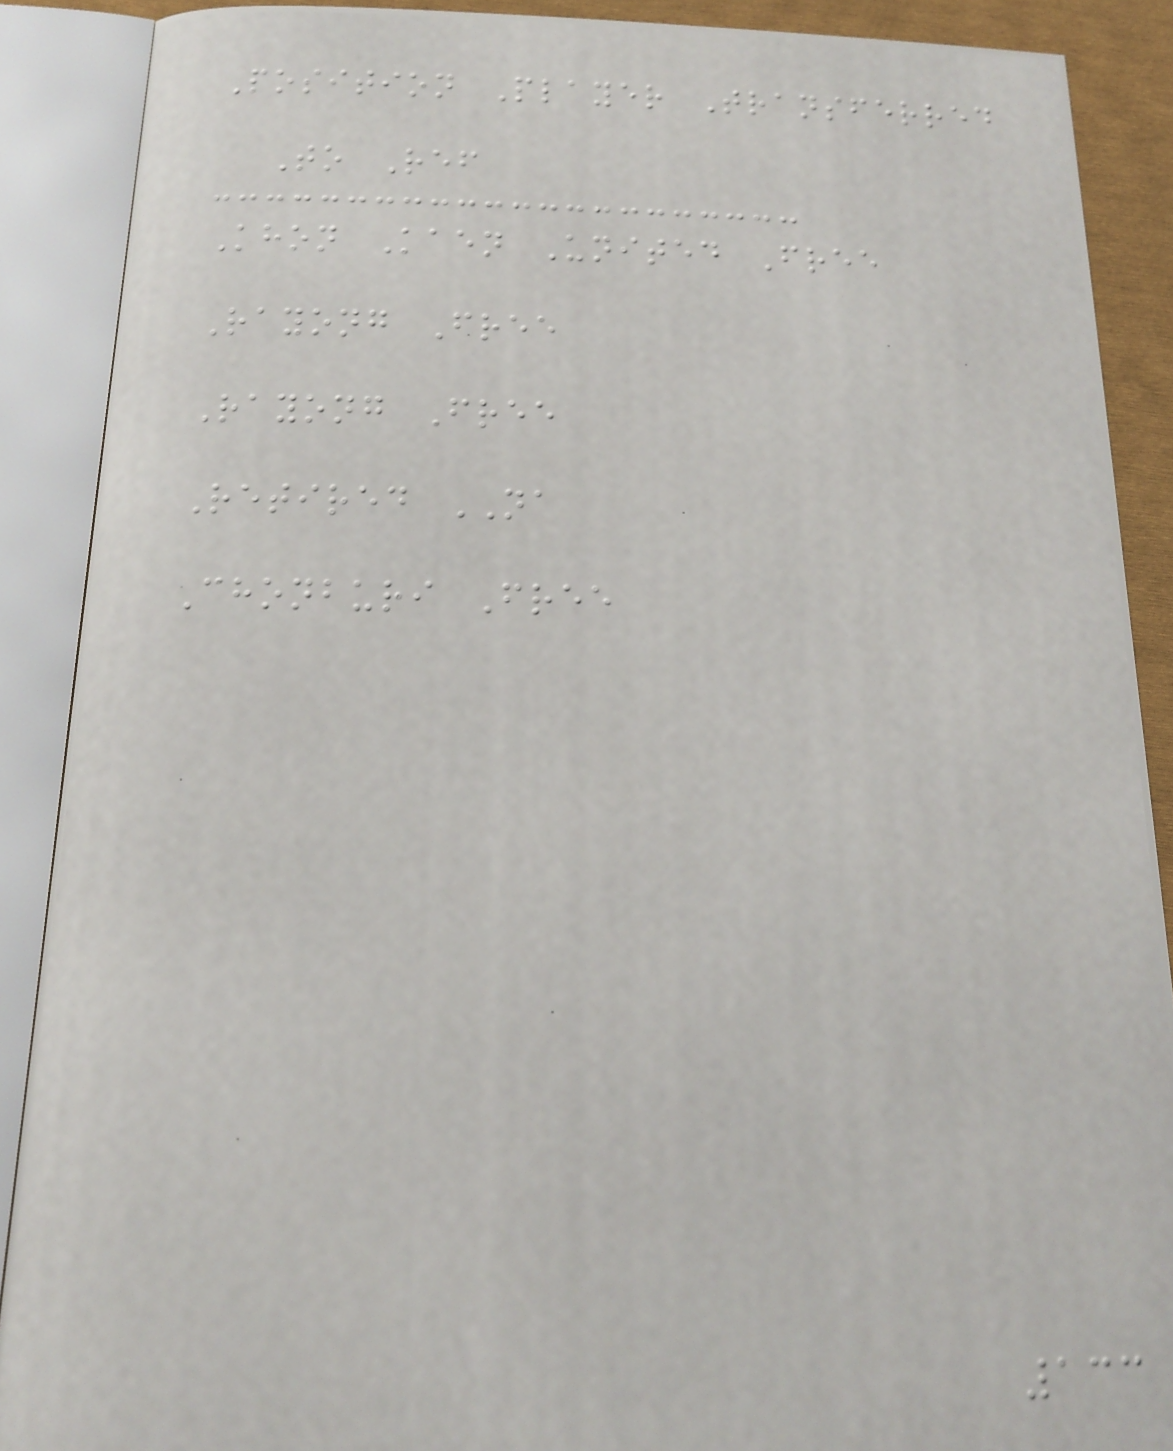Position Player Transferred
To Ref
Khon Kaen United Free
Rayong Free
Rayong Free
Retired NA
Chonburi Free
133
